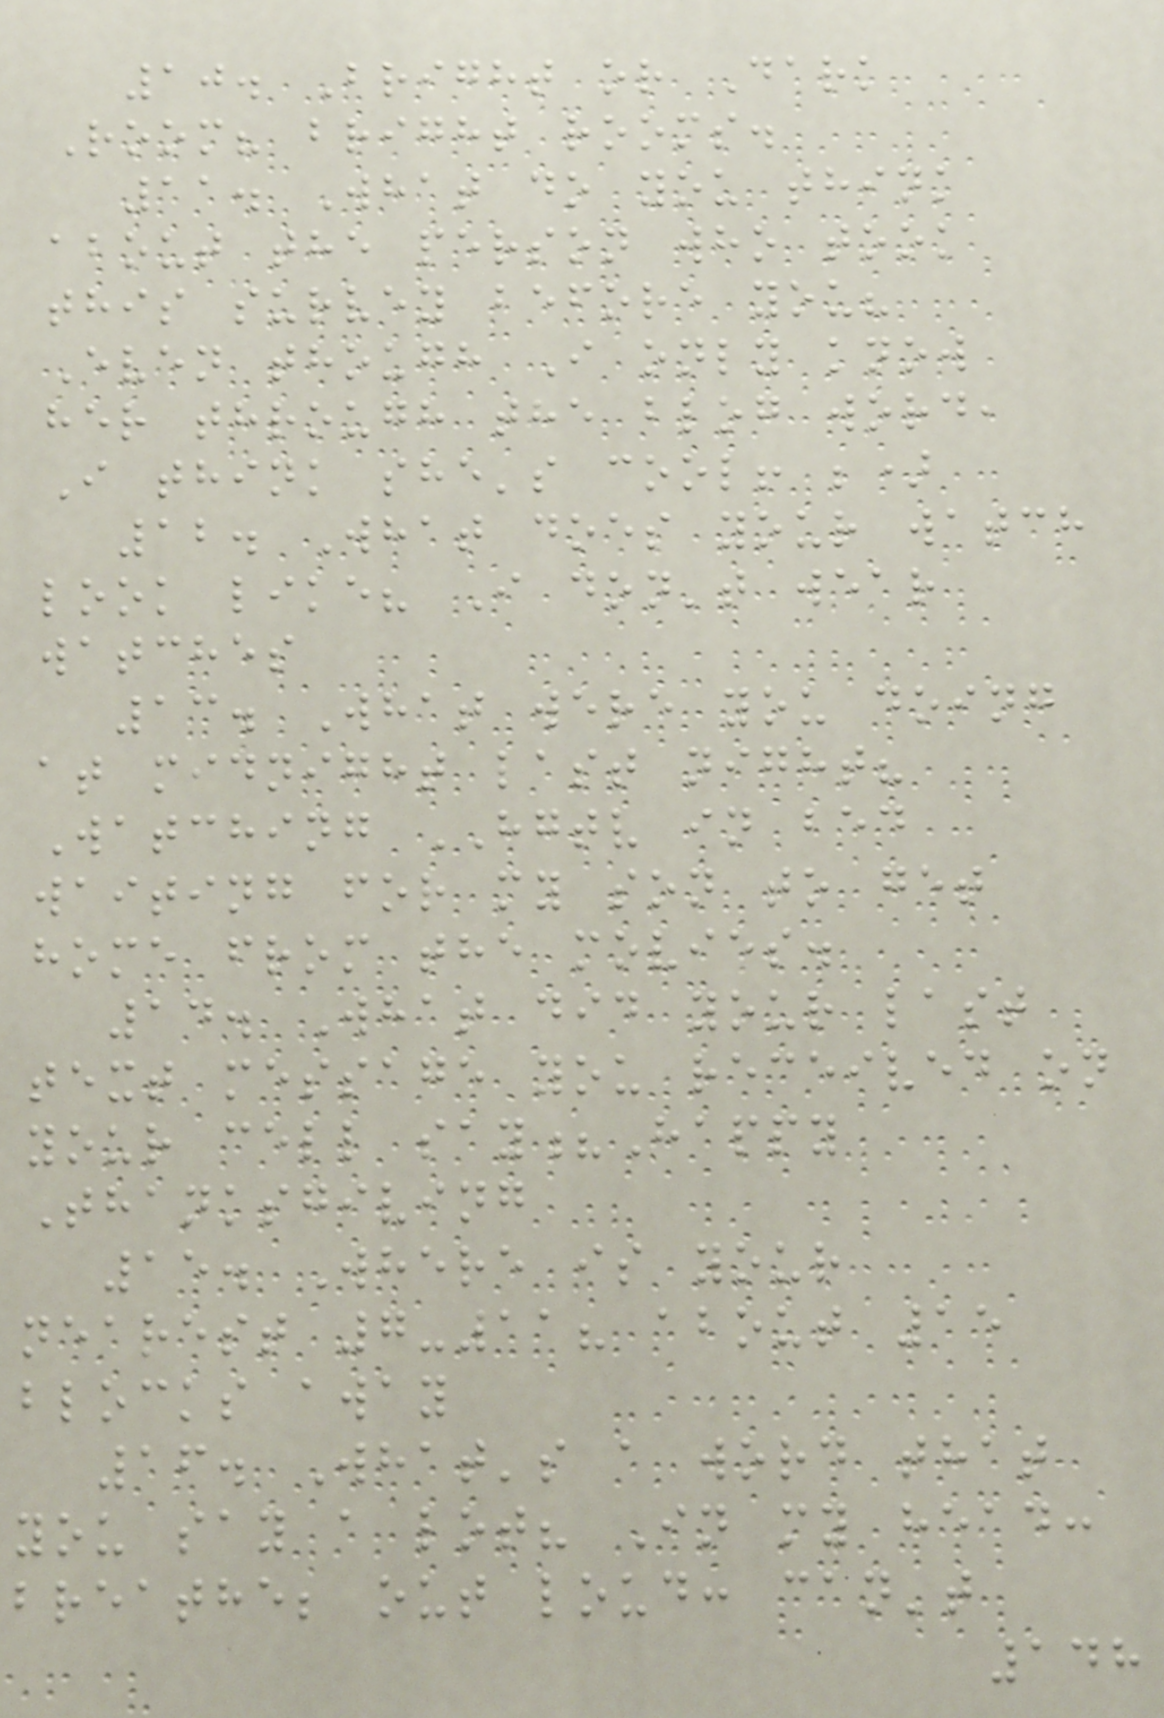10. Bright or Dark
Room? bright rooms.
11. What do you think
about the person who took
this survey before you?
Even though I only know
her through the blog word,
I think she's cool! ;)
12. What does your watch
look like? I don't wear
watches
13. What were you doing
at midnight last night?
Watching HGTV in bed
waiting for my son to get
home from the movies.
14. What did your last
text message you received on
your cell say?Happy
Thanksgiving
15. Where is your
nearest 7-11? about 15
blocks away
16. What's a word that
you say a lot? In my head:
breathe; out loud: can't
148
